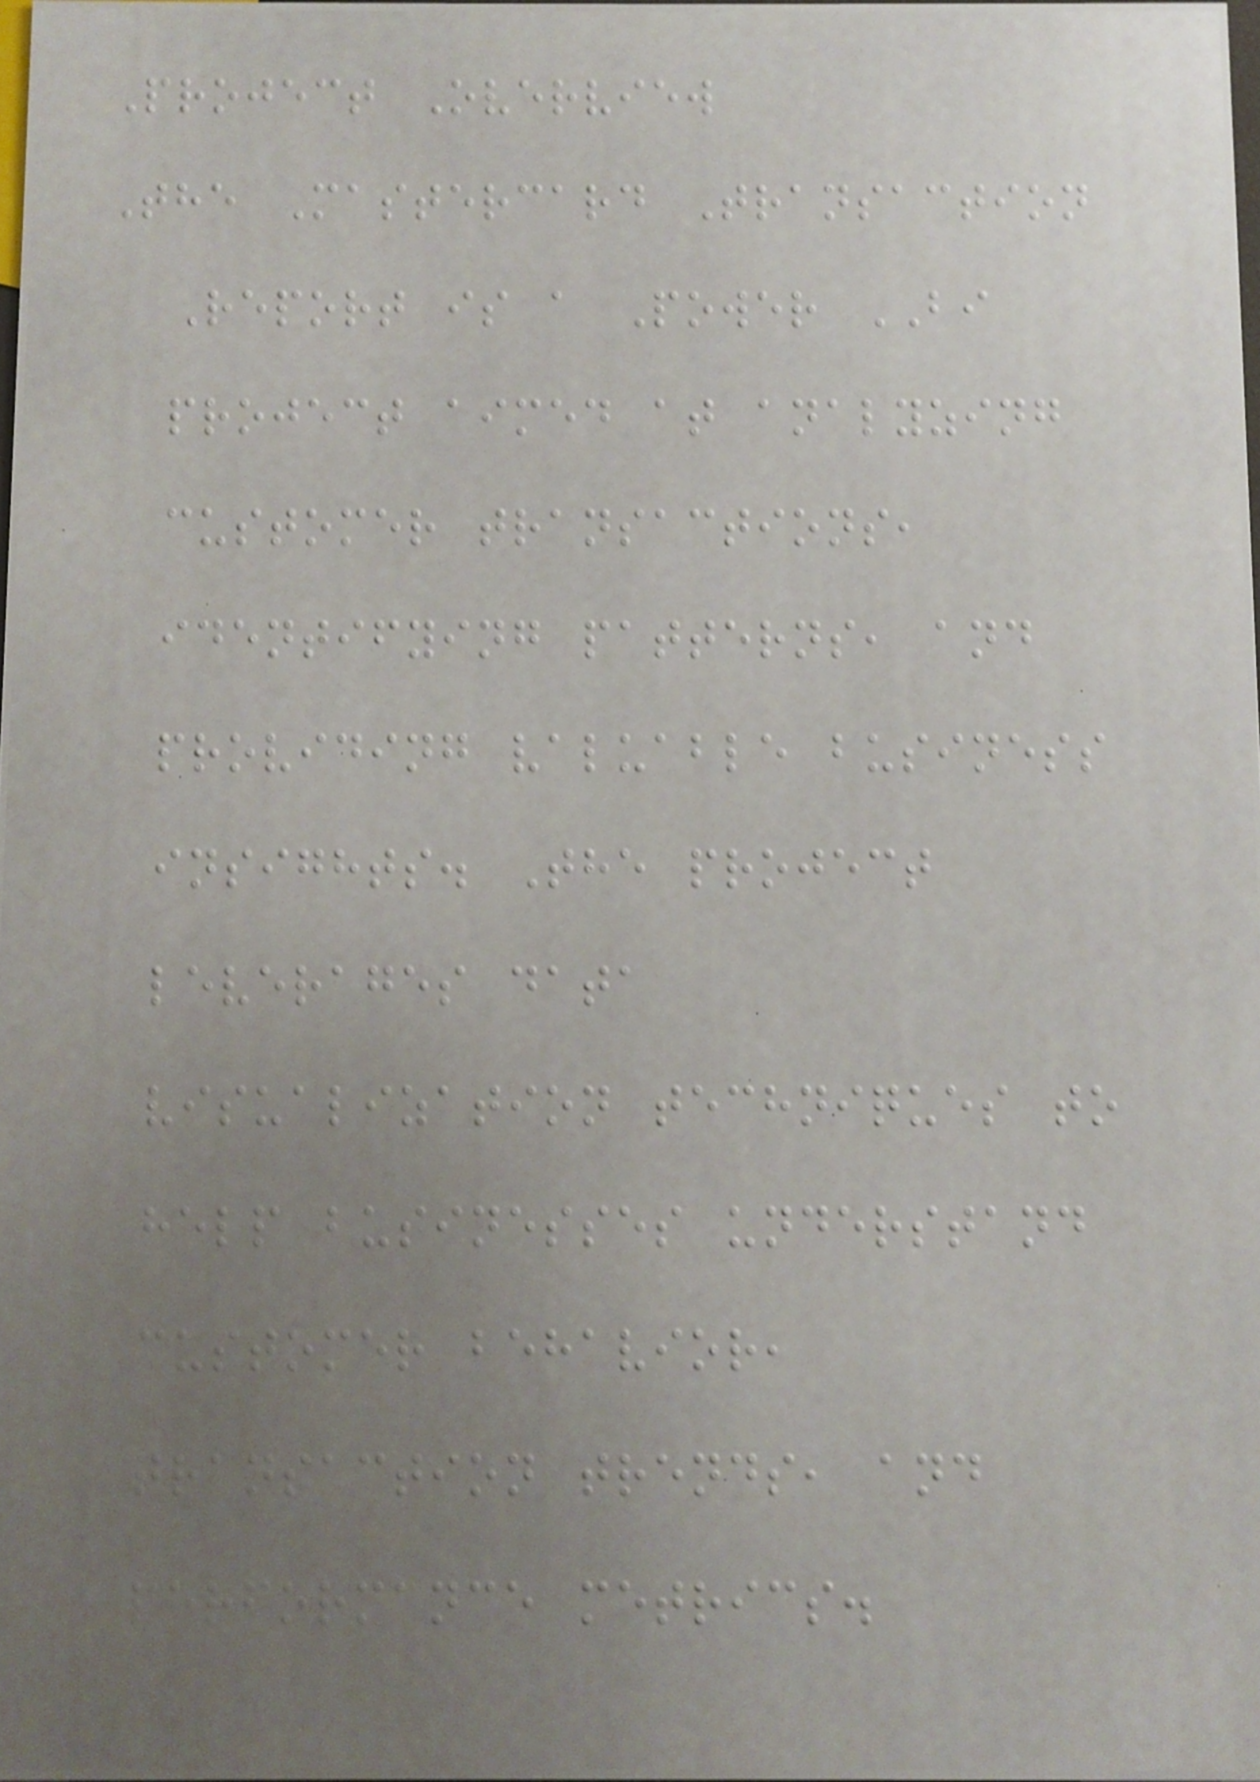Project Overview
The Mastercard Transaction
Report is a Power BI
project aimed at analyzing
customer transactions,
identifying patterns, and
providing valuable business
insights. The project
leverages data
visualization techniques to
help businesses understand
customer behavior,
transaction trends, and
performance metrics.
